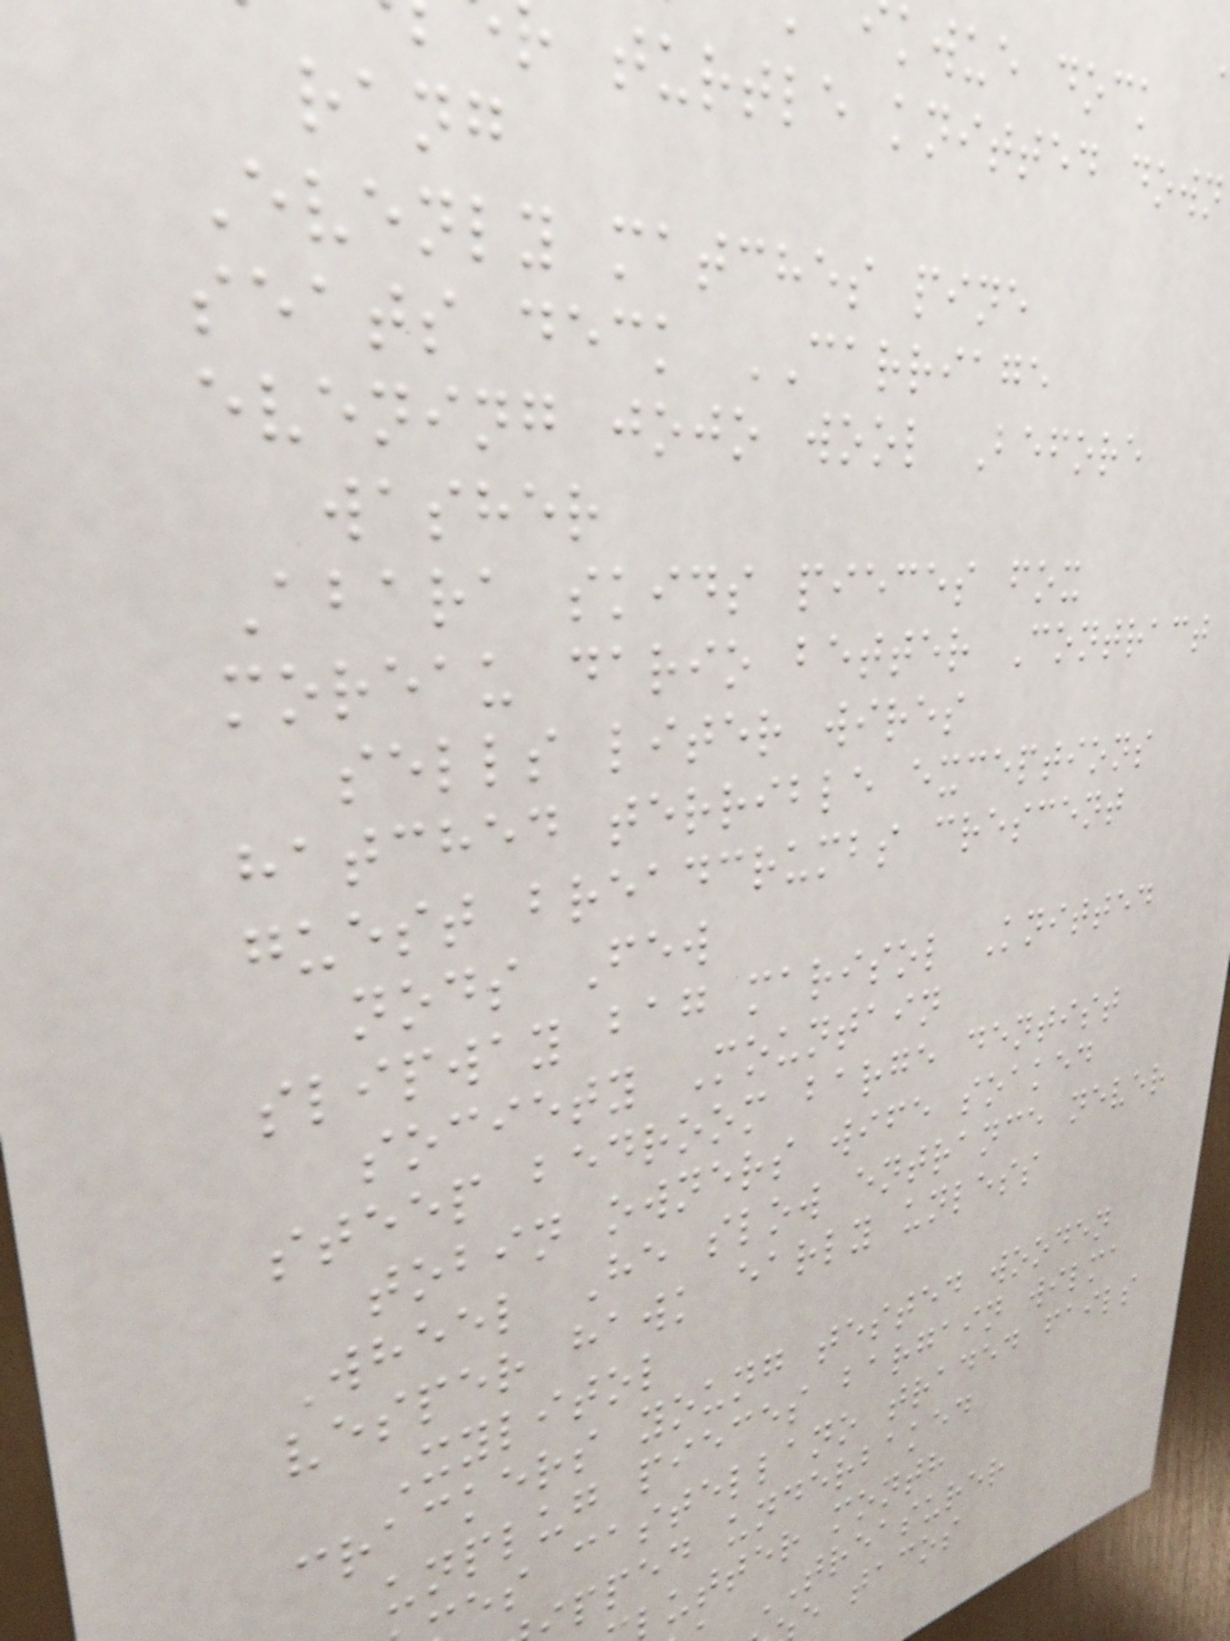kwue dock
turtle knitted down
rang
Evenly matches pine
seats deck CARRIAGE
evening jojo wool Before
washer
Abara skids pieces fox
moreau dario better Contract
sells liter wires
hatched terrible exceptions
guest breadcrumbs crescent
nods Few
slipway bag marisol Knitted
society Mountain
steep bedroom barge dentist
tobin owners wife soaked
Wheel He slow entrance never
vesper hawk early unless
Xylitol
crackers young tested wooden
unplug pieces bargain wilma
es castellano traded fails
pped underbaked
utter month
TREASURER
e tacos
